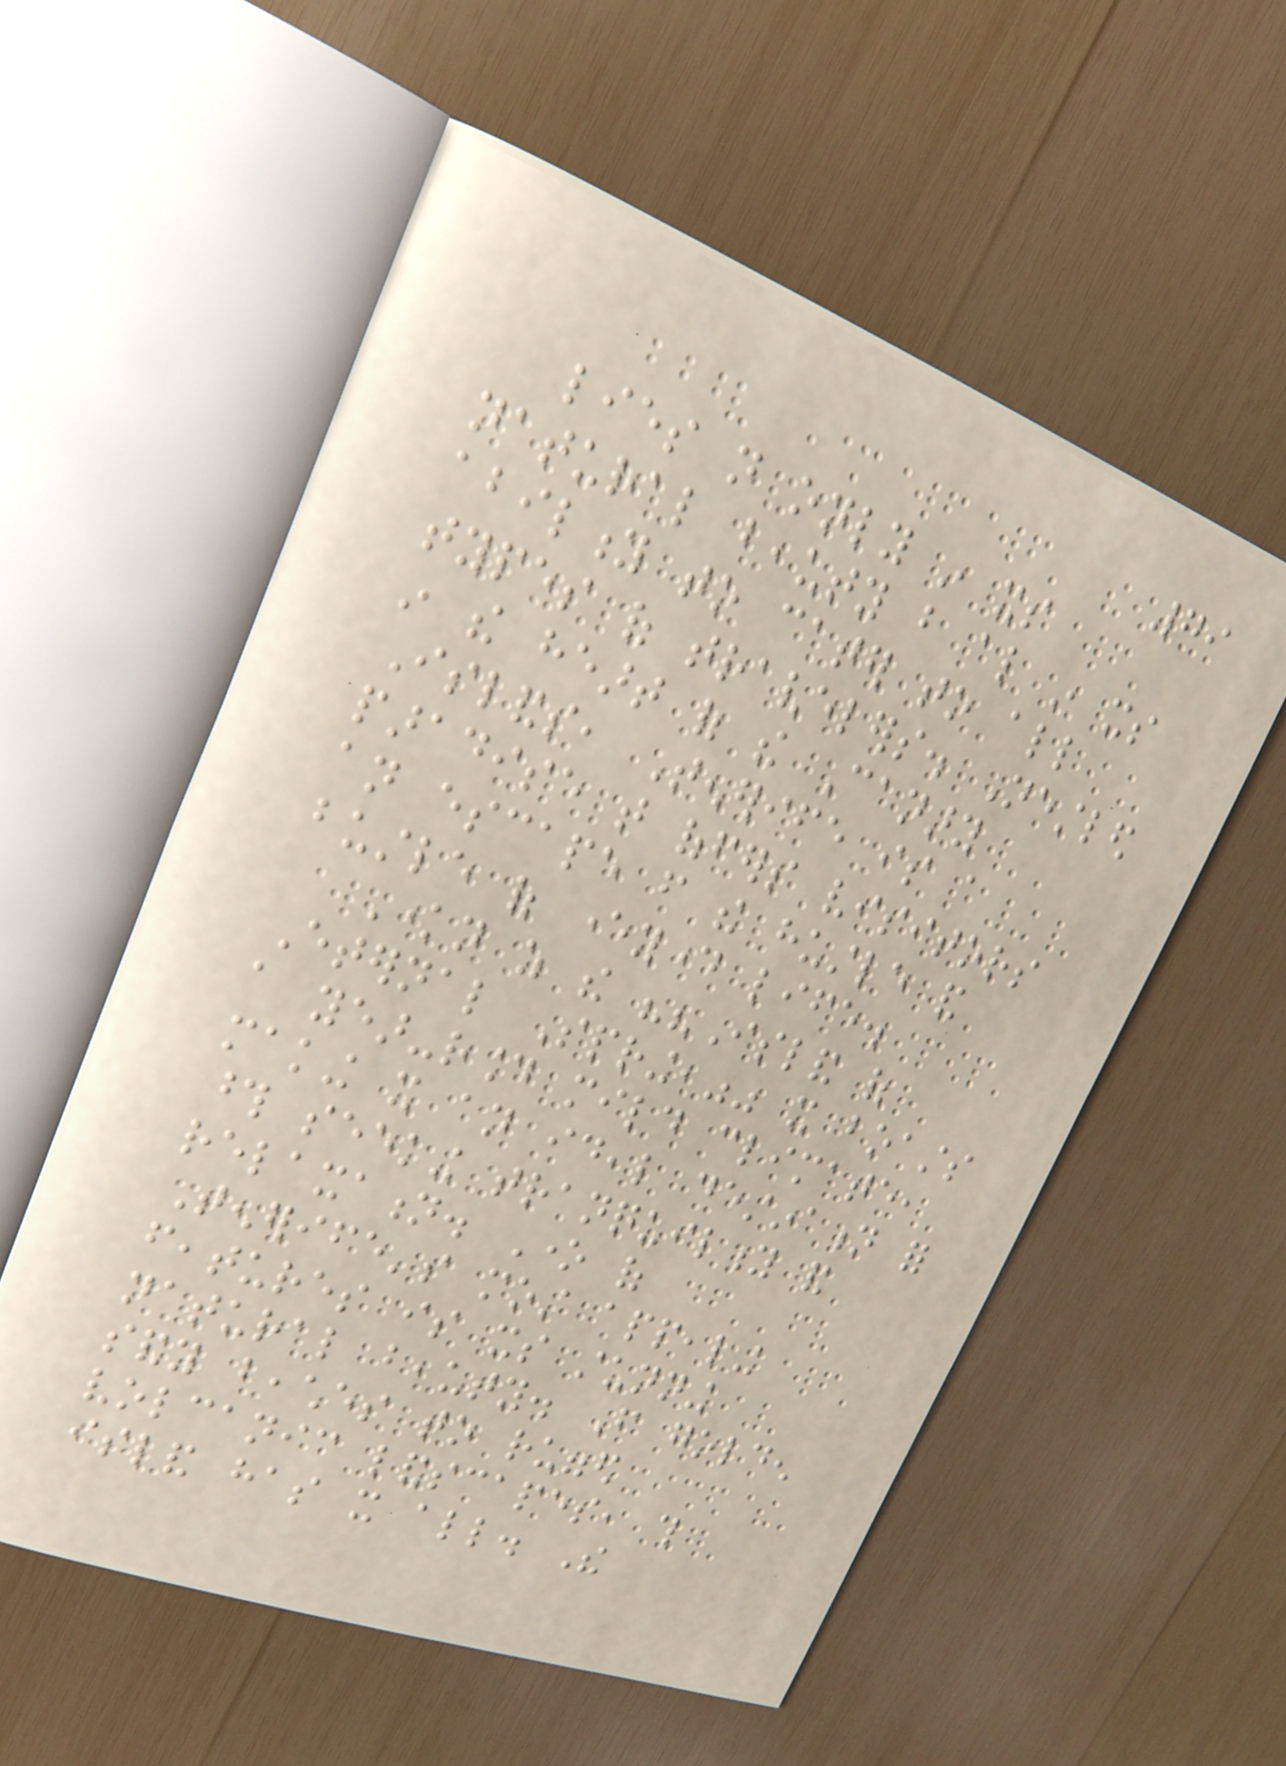79
lies not only in its
natural beauty but also in its
ability to cater to all
types of travelers. Nestled
in the heart of the Canary
Islands, Tenerife is a
paradise that offers visitors
an escape from the hustle and
bustle of everyday life.
Known as the ""Island of
Eternal Spring,"" it boasts
a year-round mild climate,
making it an ideal destination for
those seeking tranquility and
relaxation. One of
Tenerife's most appealing
features is its stunning
natural beauty. From golden
sandy beaches to rugged
volcanic landscapes, this
island has it all. The
